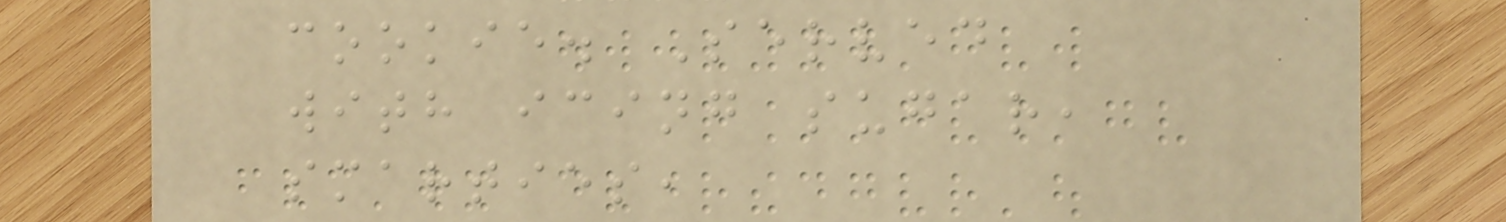cookie. Served
with icing sugar,
smarties,
